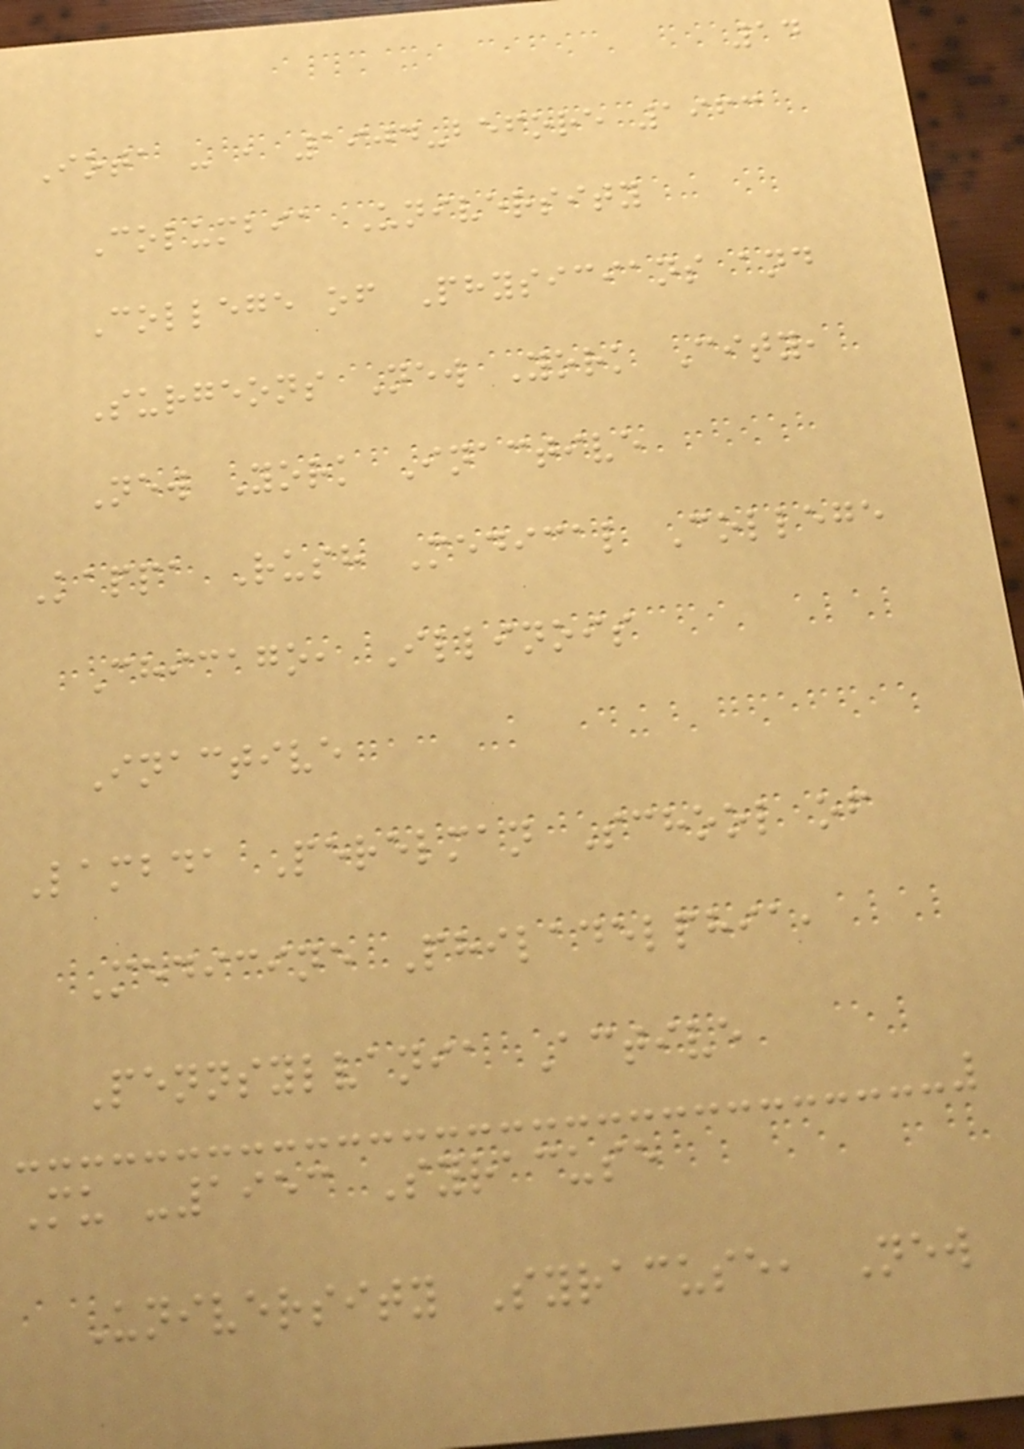14
Iota - , 1904-before 1963
Columbia University
College of Physicians and
Surgeons New York City,
New York Inactive
Kappa Rush Medical College
Chicago, Illinois
Inactive
Lambda Perelman School of
Medicine Philadelphia,
Pennsylvania Active
Mu -1953 Syracuse
University Syracuse, New
